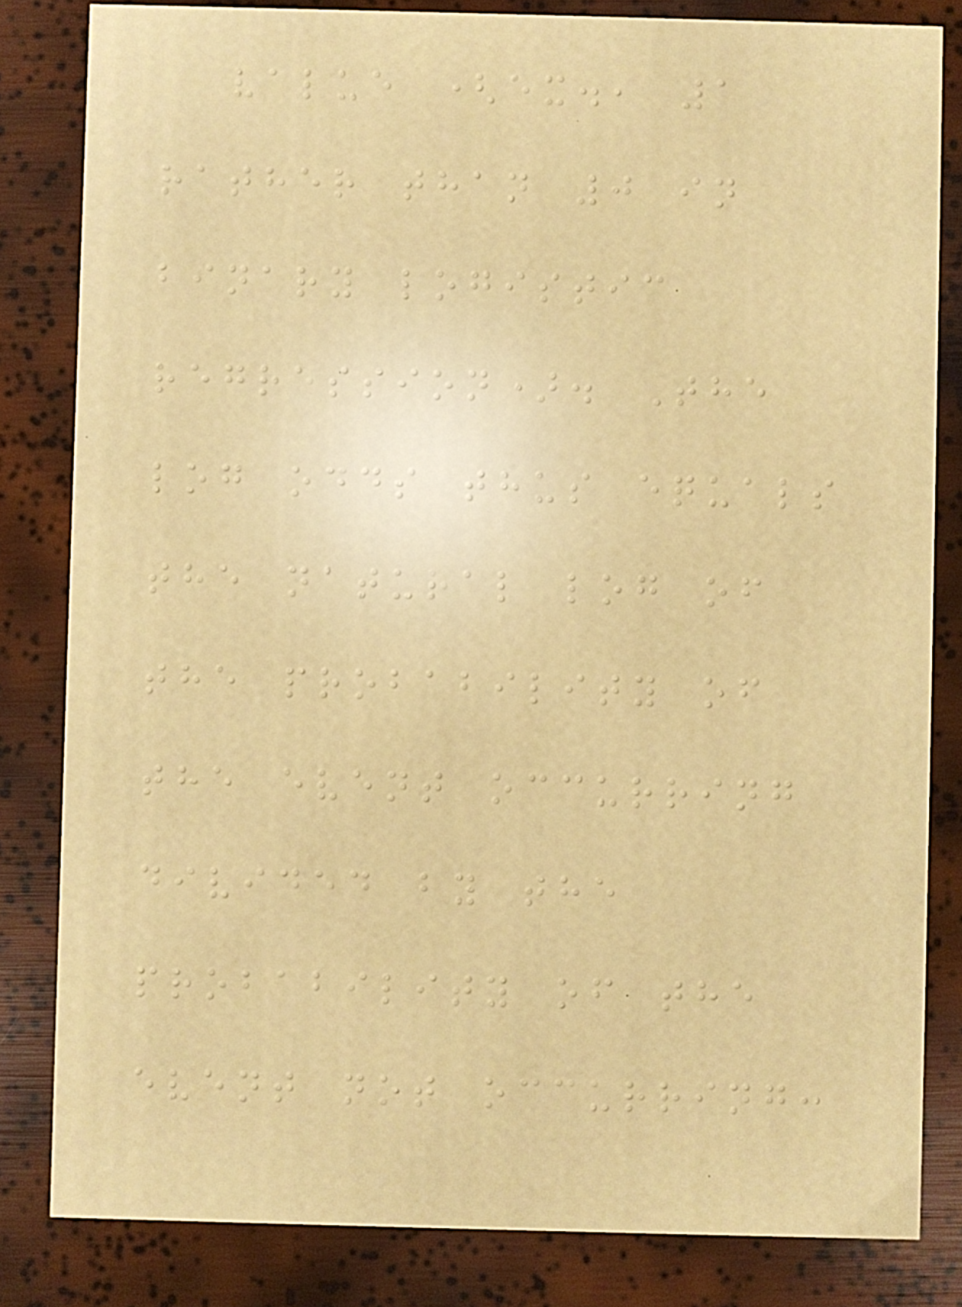value (ex., 1
rather than 0 in
binary logistic
regression). The
log odds thus equals
the natural log of
the probability of
the event occurring
divided by the
probability of the
event not occurring:
